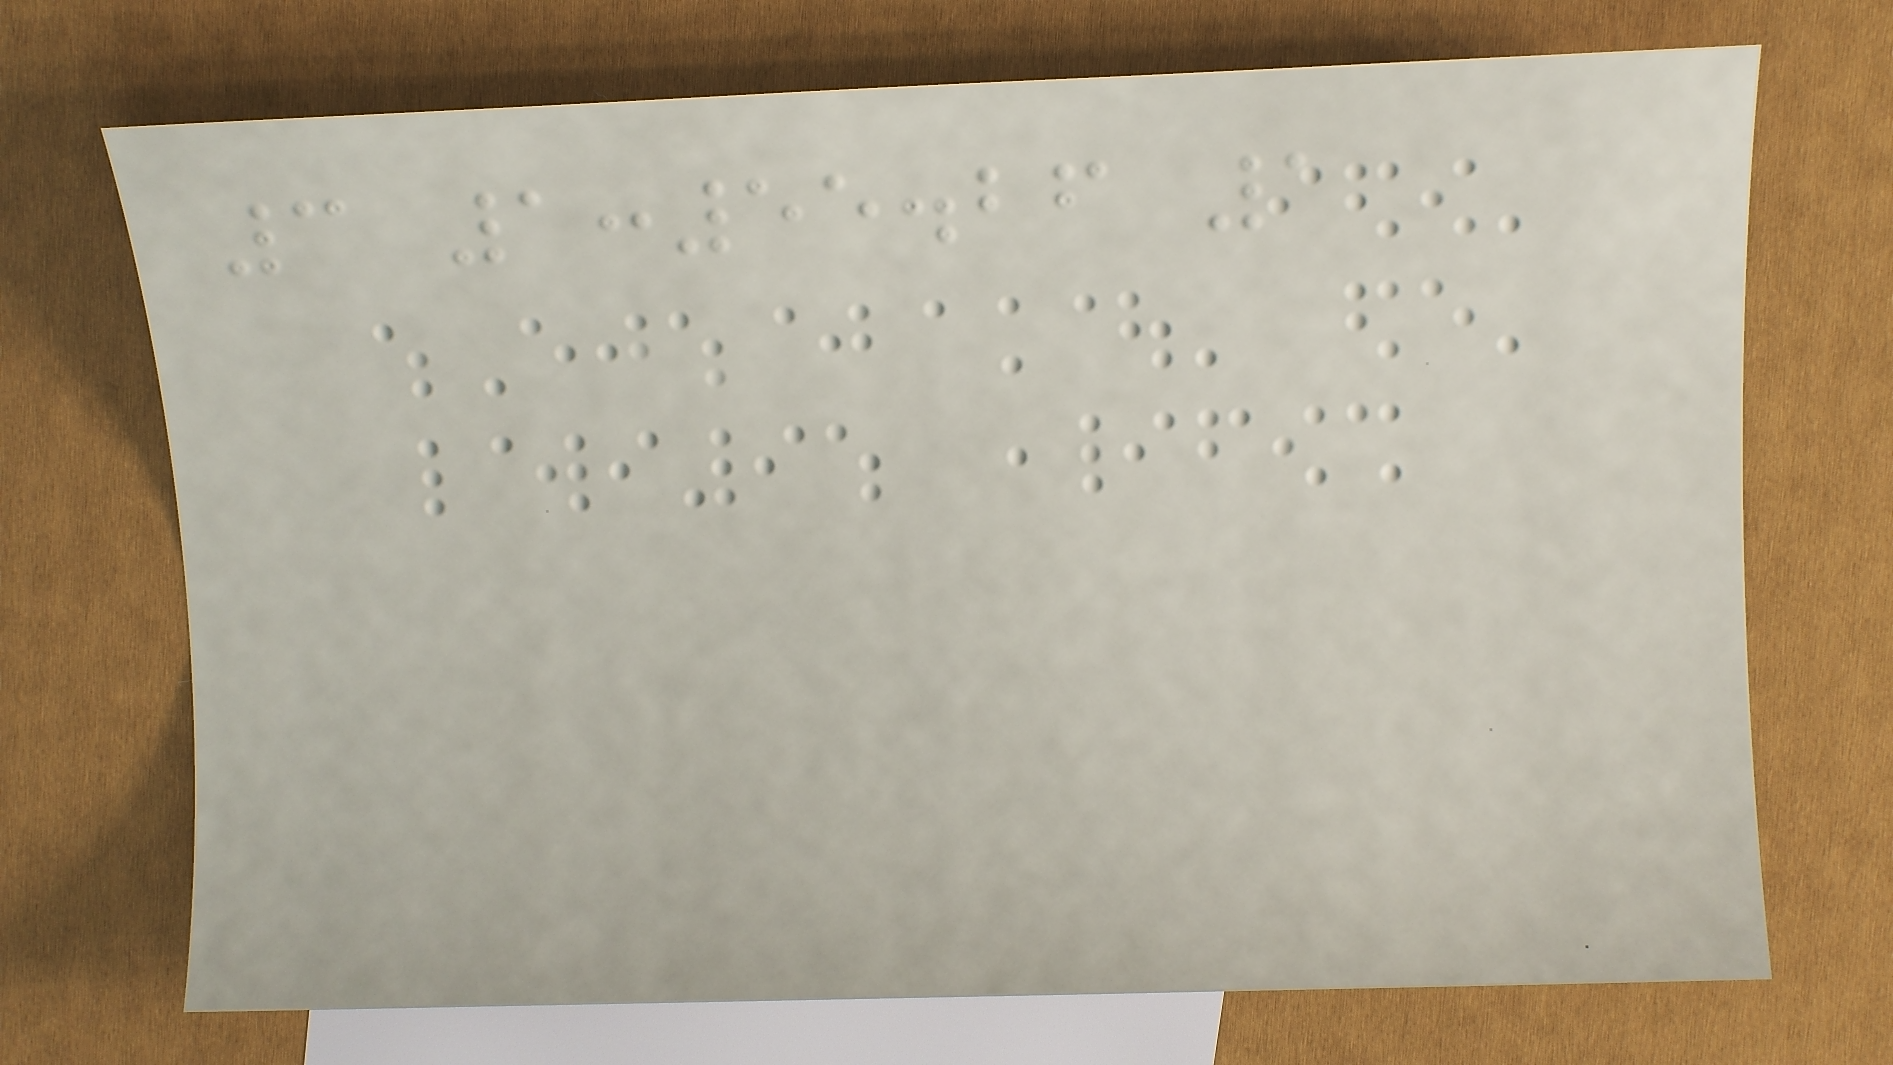3 1:55.26 1
